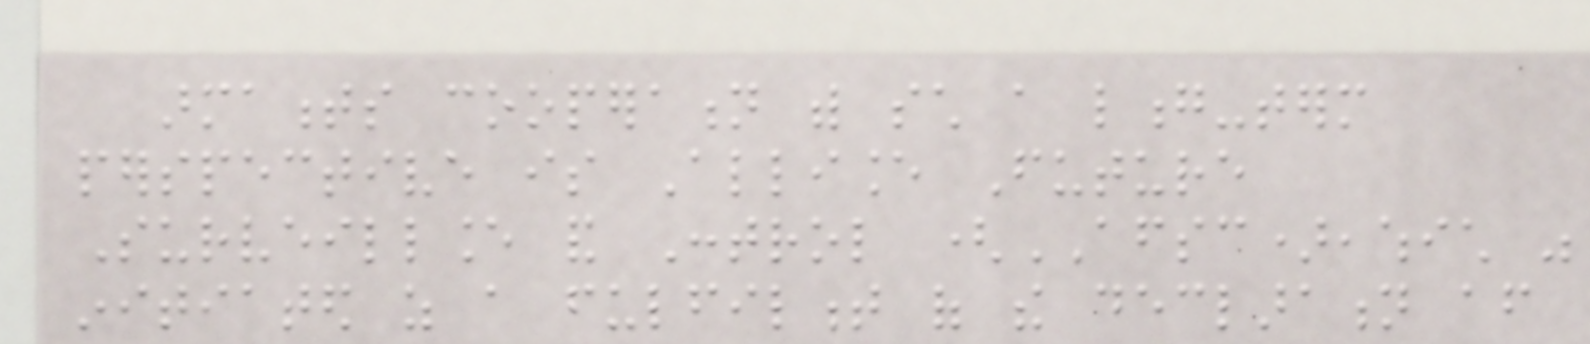armaments cooperation with such a long-term
perspective is Alliance Future
Surveillance and Control (AFSC),which was
initiated as a fulfilment of the declaration after
